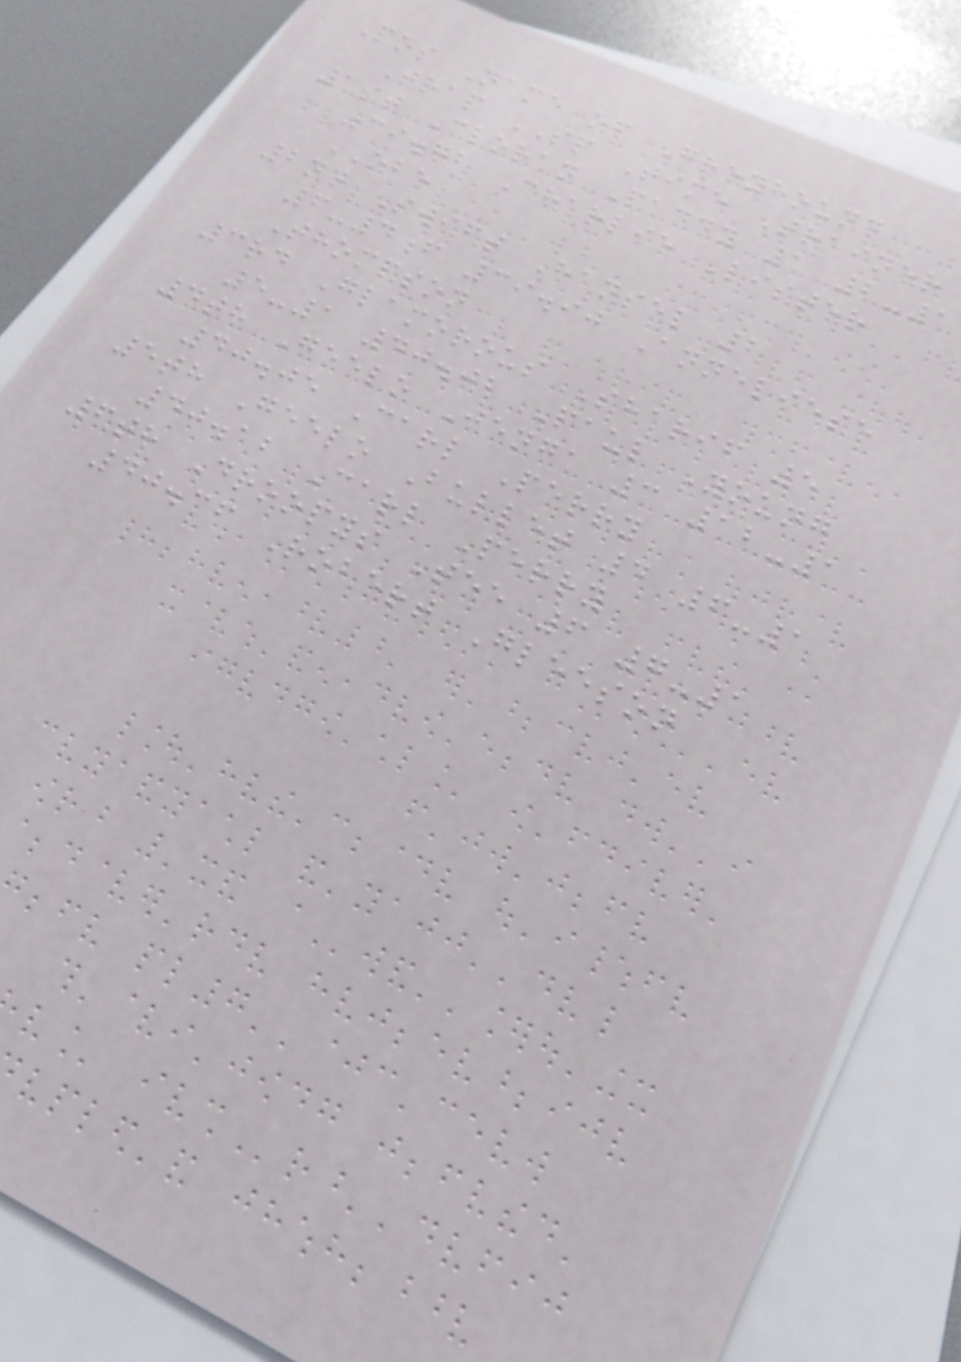Pos Name of Greyhound
Trap SP Time Trainer
1st Cloran Paddy 1 2-1
39.72 Charlie Lister
OBE
2nd Swift Hansel 2
6-4f 39.90 Anneliese
Thompson
3rd Glamorous Sharif 5
5-1 40.02 Paul Young
4th Geelo Jenga 3 12-1
40.05 Carl Perry
5th Geelo Bullet 4 6-1
40.12 Carl Perry
6th Droopys Tee 6 7-1
40.36 Robert Gleeson
